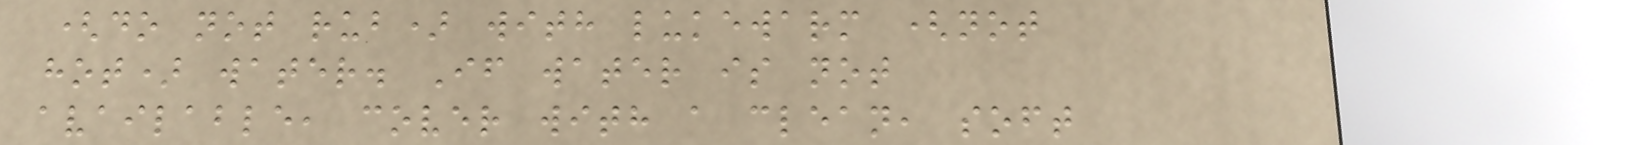(do not rub) with lukewarm (not
hot) water. If water is not
available, cover with a clean, soft
